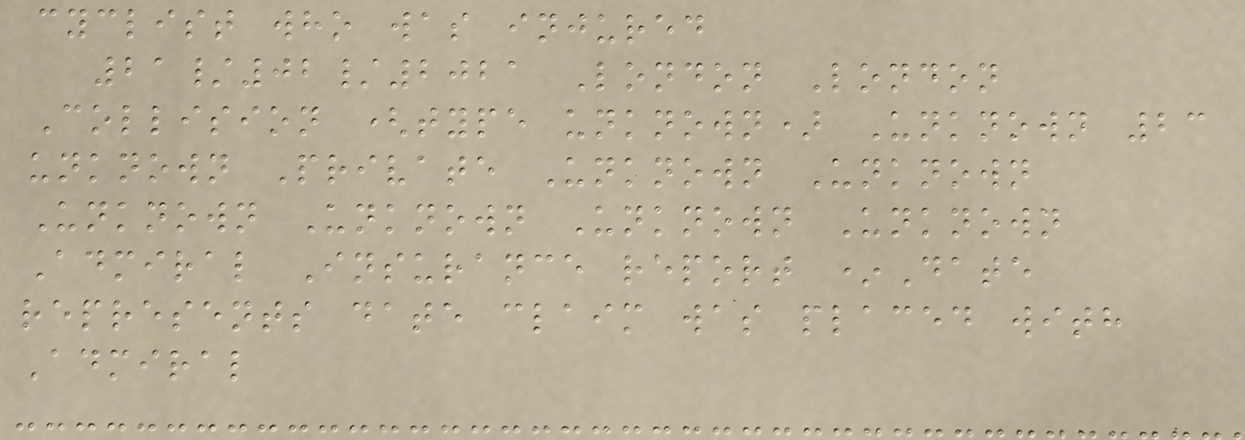cyclist who was injured
21/02/2021 London London
Collision (type unknown) Unknown 23
unknown Private Unknown Unknown
Unknown Unknown Unknown Unknown
Admiral Insurance report *Date
represents date claim was placed with
Admiral
